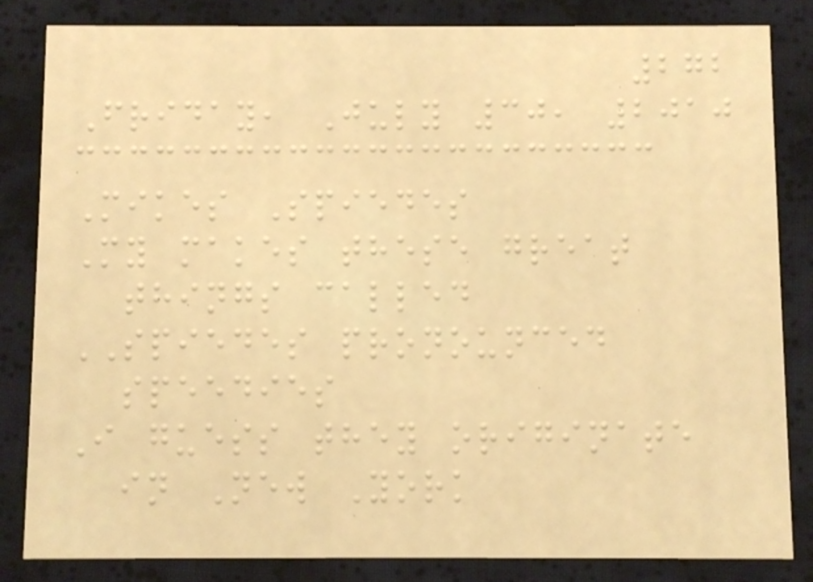272
Friday, July 30, 2010
Mikes Spiedes
My makes these great
things called
SPIEDES pronounced
speedies
I guess they originate
in New York
